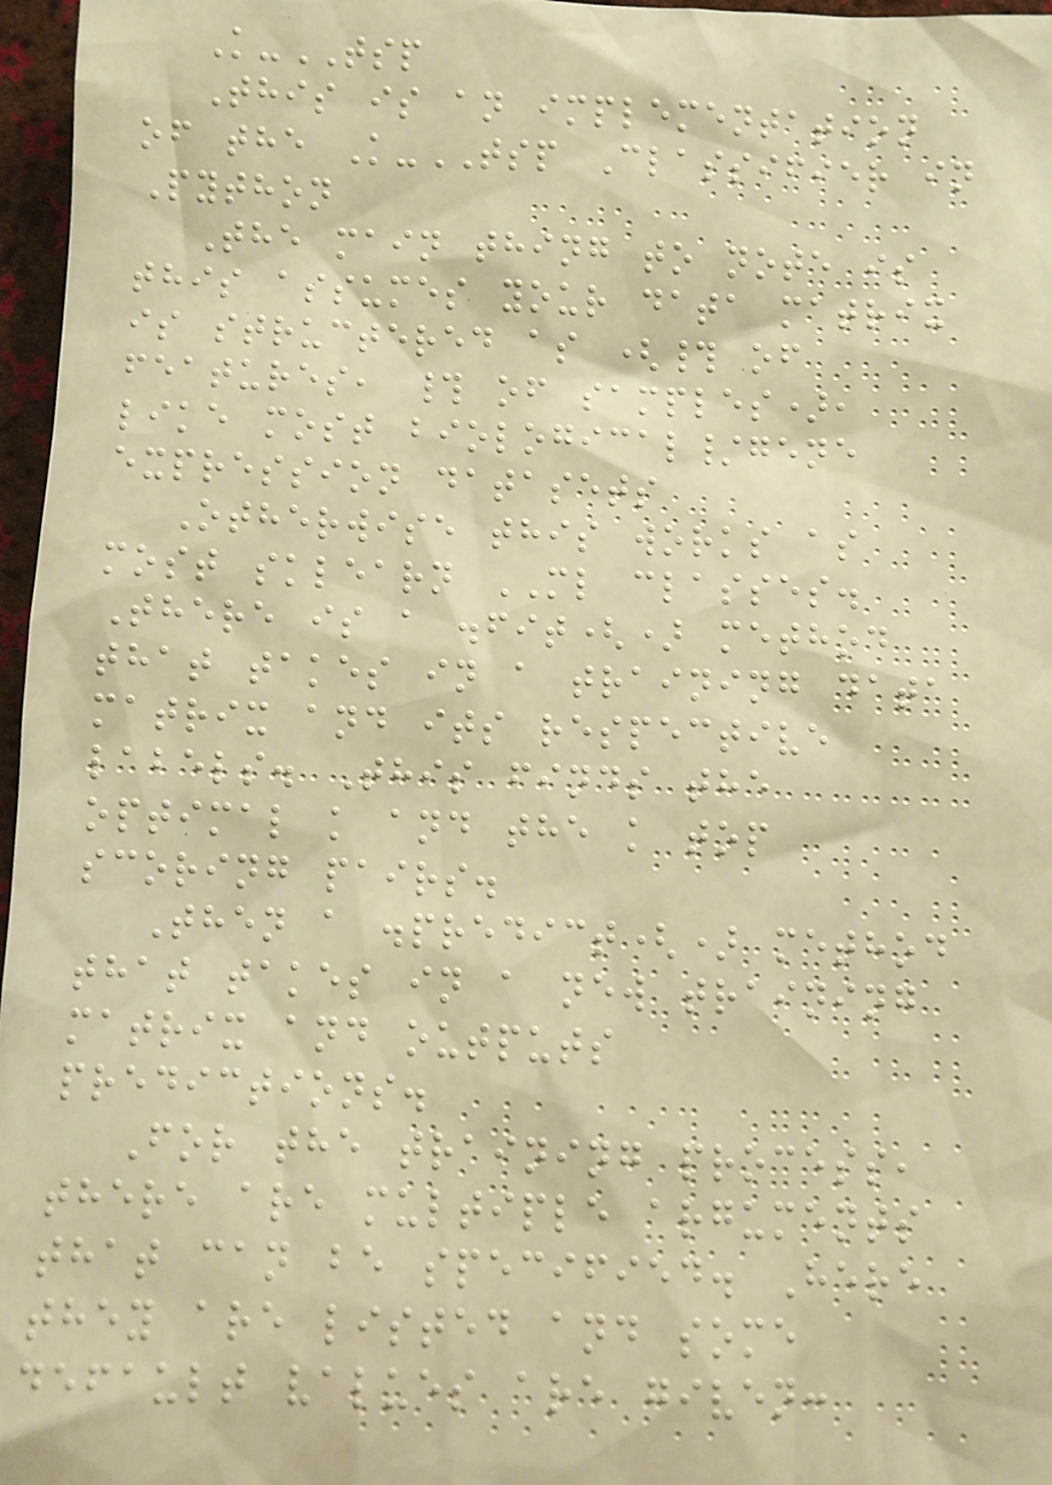K-TSP
This is an implementation
of the K-TSP Classifier in
Python
The main thing to note is
this assumes your data matrix
is structered as (# of
features, # of samples),
like most biological/gene
expression datasets
Otherwise this works as
most sklearn ML classes.
There is a .fit() method
that takes in a training data
matrix and its respective
labels. This finds the
optimal k and the k top
scoring pairs.
Then a .predict() method
that takes in a new training
matrix and outputs
predictions.
For the training process,
there are multiple arguments
that can be specified. Here
they are listed and some
default values are given:
